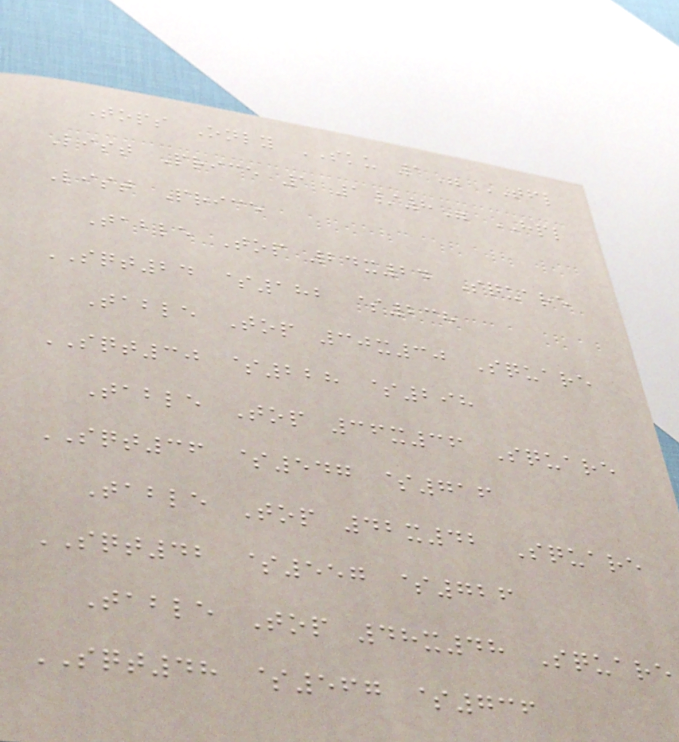Tops Only SKU 1" TFL
List Price 1 1/8" HPL
List Price
Table Top 24x24 Square
SQT24 $182 $238
Table Top 30x30 Square
SQT30 $228 $298
Table Top 36x36 Square
SQT36 $547 $716
Table Top 42x42 Square
SQT42 $557 $726
Table Top 48x48 Square
SQT48 $567 $736
